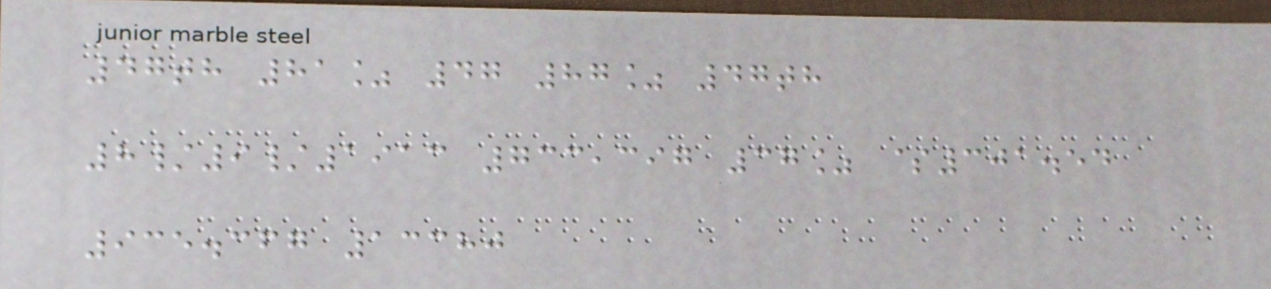47th 81% 47 87% 47th
8/9/1913 733,397 37% $301.54
935.367 13380
